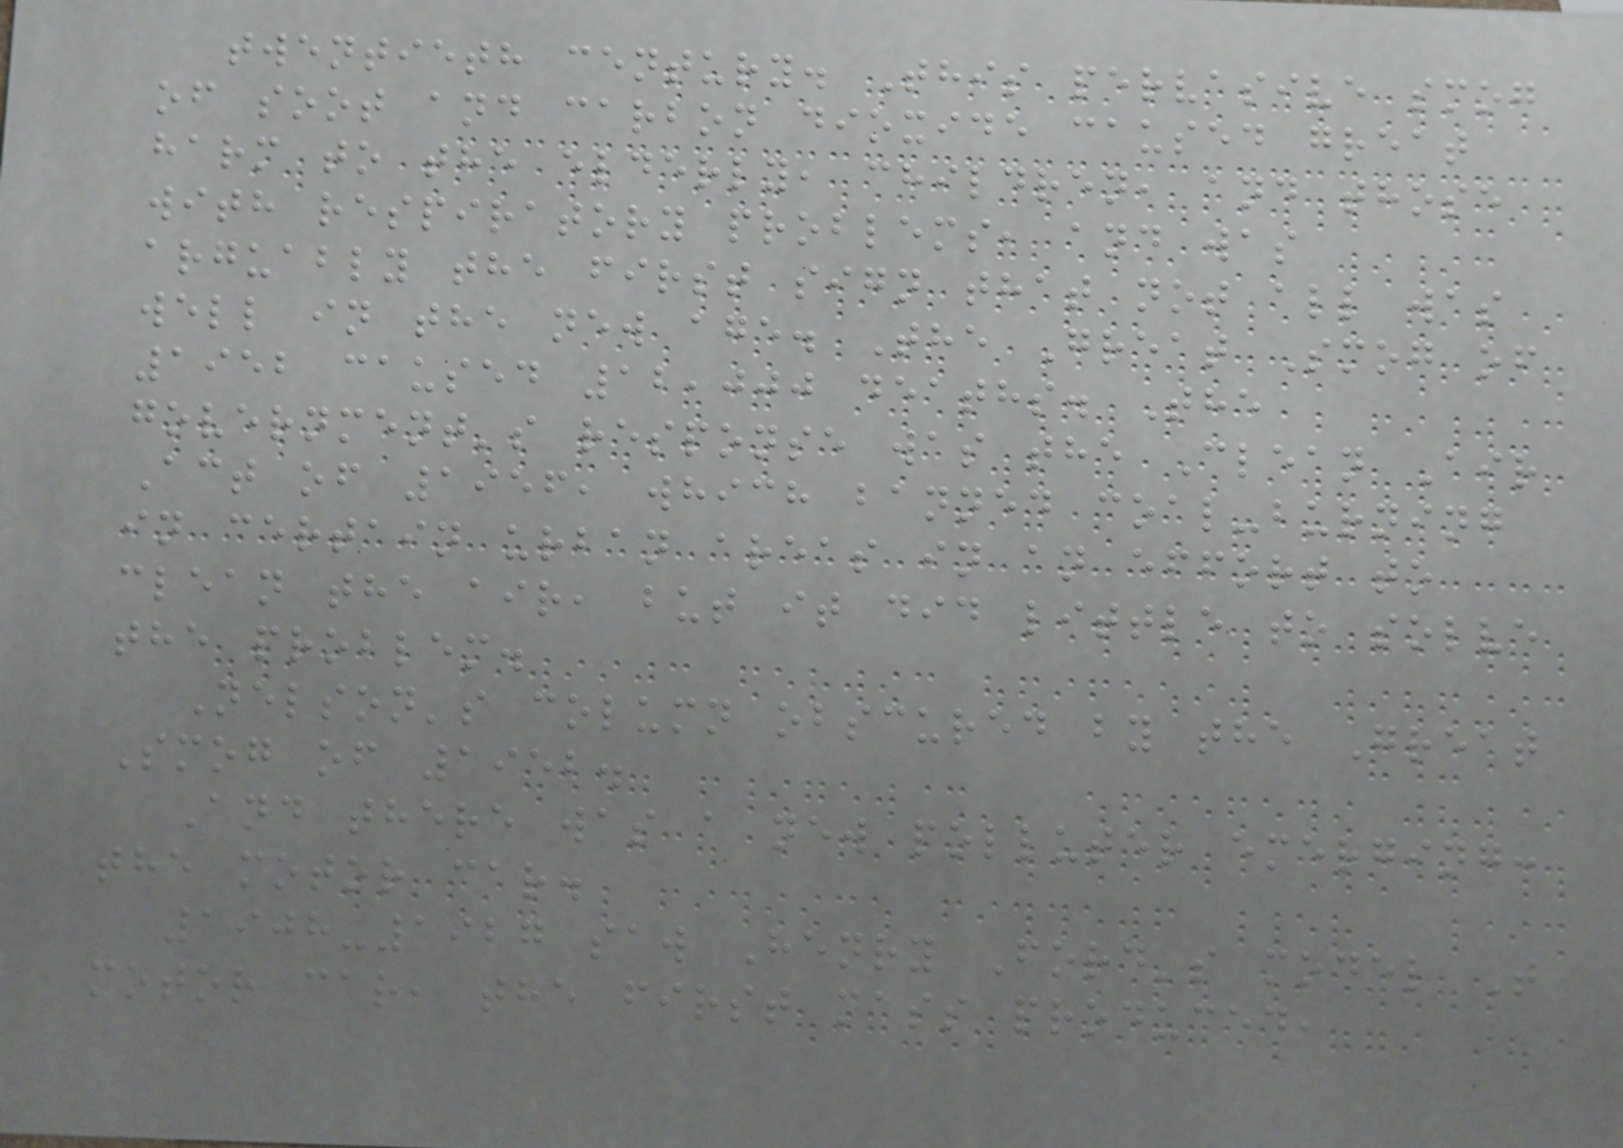twentieth century. This pervasive smog
of soot and carbon dioxide caused great
harm to the elderly, children, and those
with respiratory problems, and was
arguably the first sign that not all was
well in the new age. The Great Smog of
1952 caused 12,000 deaths. The
government's response was the Clean Air
Act of 1956, which banned coal-burning
in certain urban areas in an effort to
clean the air, but it did little to solve
the problem.
Nelson's column obscured by the Great
Smog of 1952.
And there was a new polluter emerging:
the motor car.
1908-1927 saw Henry Ford's model T
motor car, the first mass produced,
